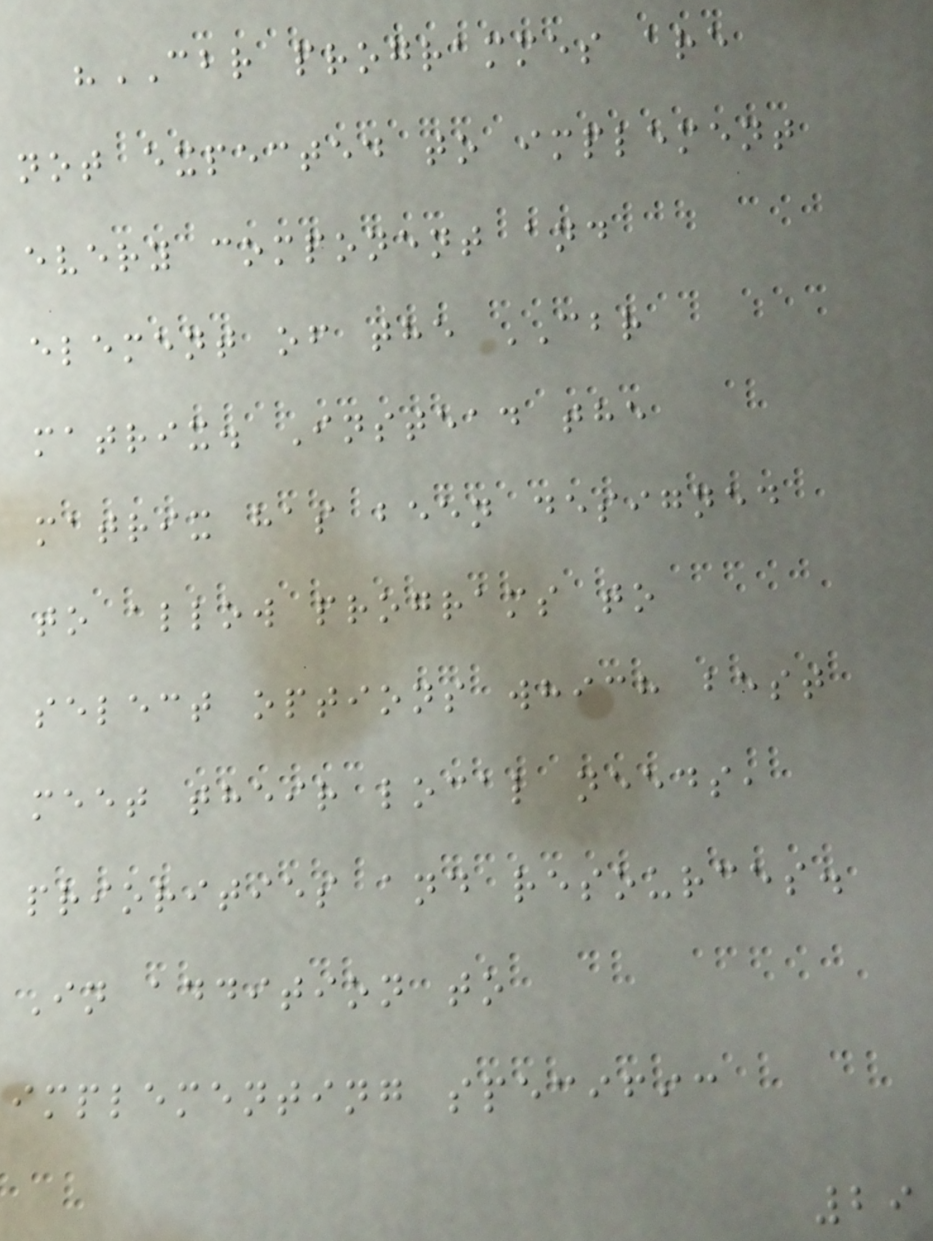"CBR programmes are
not expected to implement
every component and
element of the CBR
matrix. Instead the
matrix has been designed
to allow programs to
select options which best
meet their local needs,
priorities and resources.
In addition to
implementing specific
29
